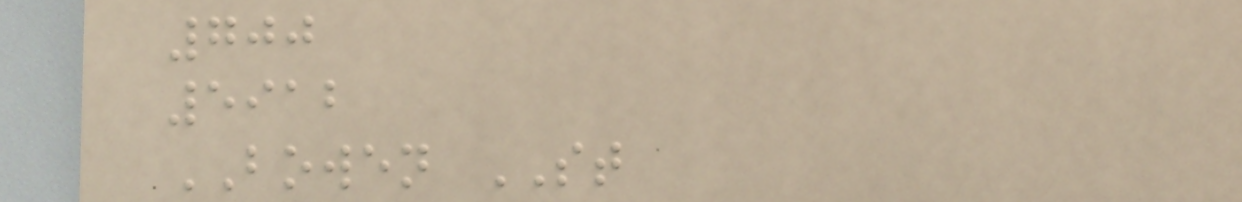700
5912
BOWEN ST
